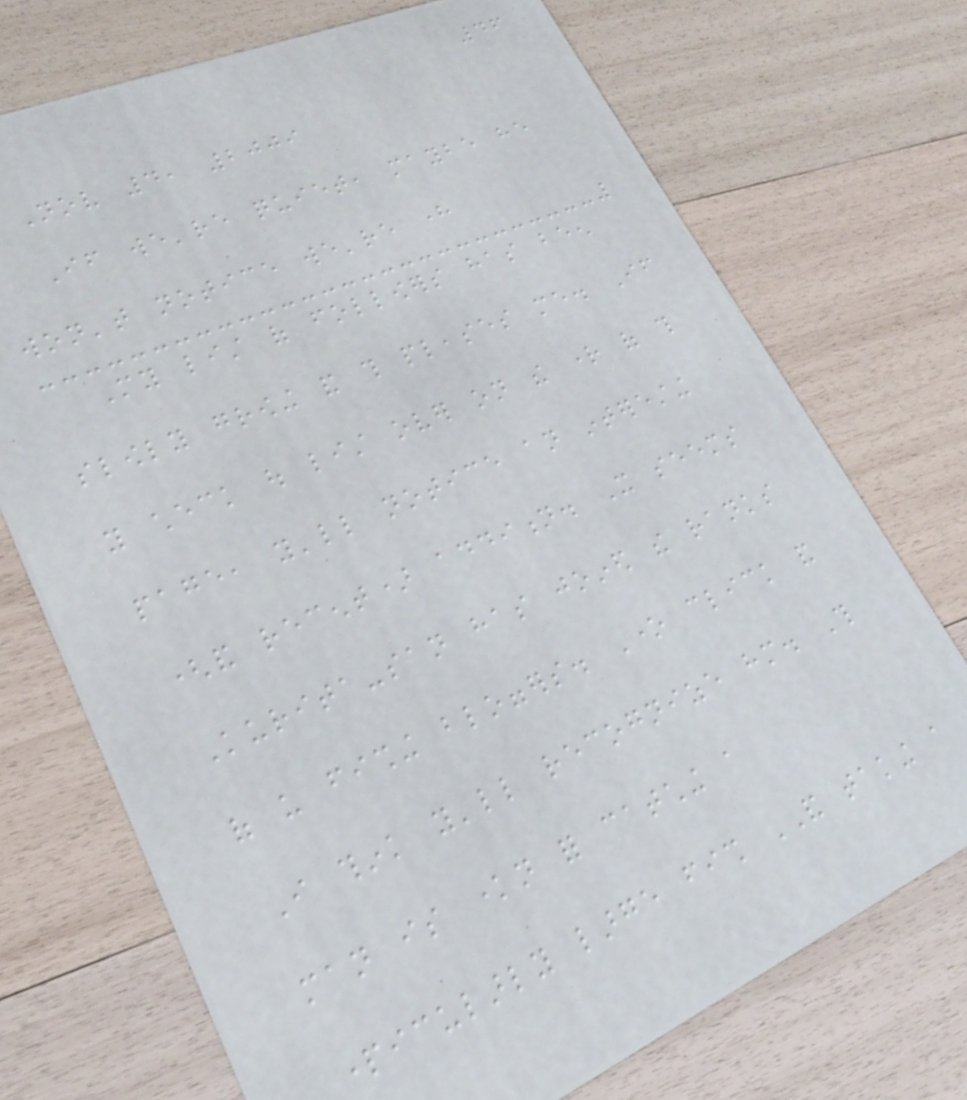46
Nov 4, 2009
If we're quiet, maybe he
won't notice we're here
My list of followers has been
slowly growing and this pleases me. If
you check out list over on the right of this
page, you'll notice an interesting
(and recent) addition. It seems
Kurita-san has joined the ranks
of us fishing bloggers. One click and
I think you'll recognize him. This
man is known for catching a
particularly large fish AND taking a
